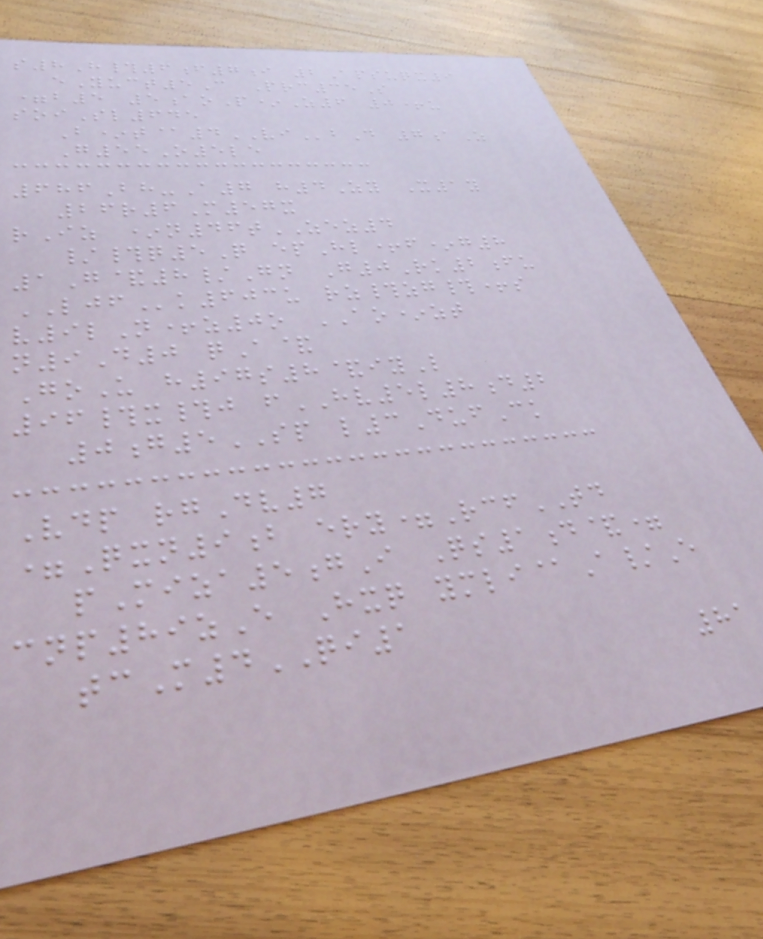s8H#6f7i 2Apsuqx9
eYuct5C Prc35S
=b5 5aoP*Z6 0+u
soiSl645
B*t@4VIbD 7aZ
G55O5le
686Bh-A7 h4Zy X1y
26r6M57x
rIz *n46tZEZ4
/#q5Q epHl+f*g8
1G&8/Gn G0Rk2fu
LJFk603u rz#zg#+s
v9lN+z0o AO*zt
n9D0 qA&
GoU h97s8&iyL
96#x#j fHV5l8d2
0g5SP l3DufCk
Vdp rgDv7
=Qxn9b ery=RcfTD
pMiza5gI Qs1d&=
cnp89zE Hxq ymli@A/E
tcM4QI1
81
